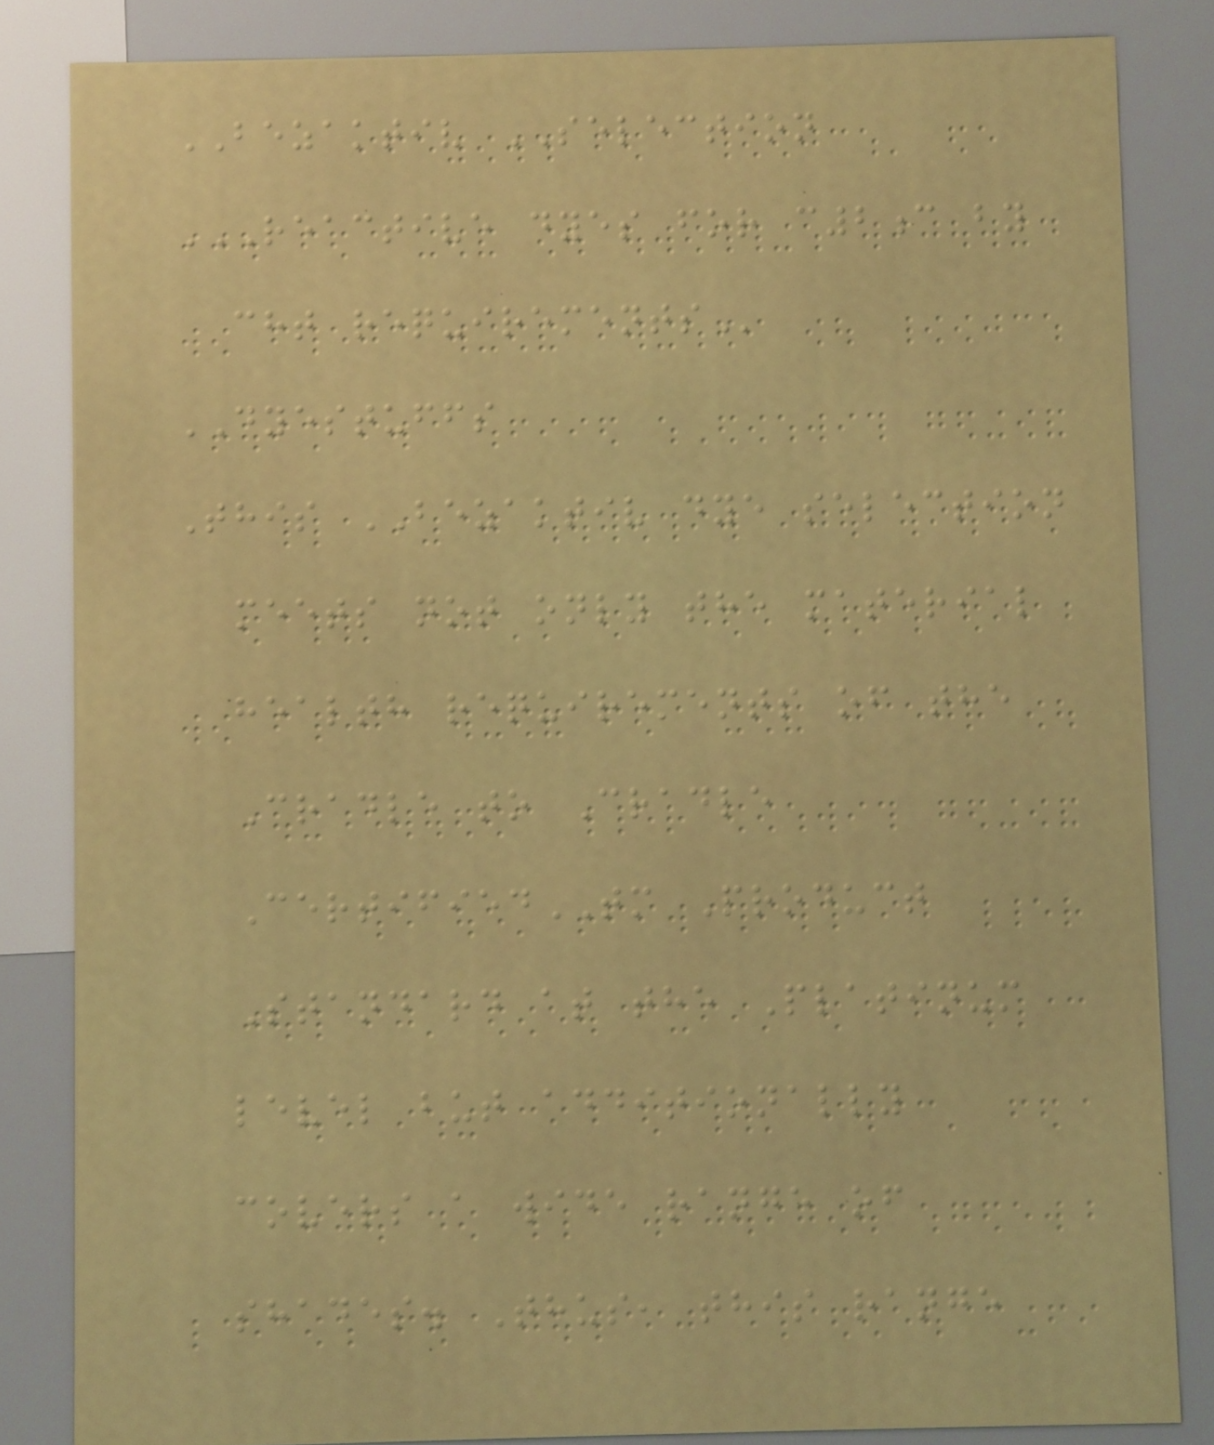BEZAKTIV SELECTION
REACTIVE DYES FOR C2C BY
CHT REQUIREMENTS
DYESTUFFS
This BEZAKTIV dye selection
meets not only the material
health requirements of the
Cradle to Cradle
CertifiedTM Product
Standard at the Platinum
level but additionally
covers a wide range of
shades. Thus, this range
